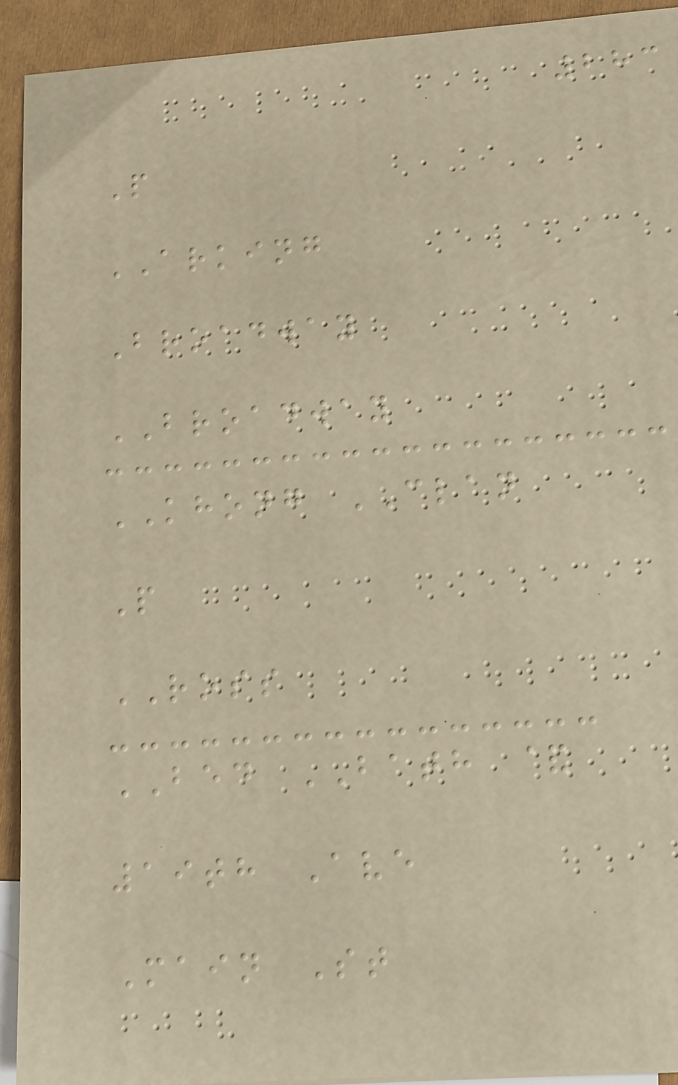283
P
ARKING
Broadway
BROADWAY
KHONG CLAN
P
ROSS
BED BATH &
19th Ave
Main St
